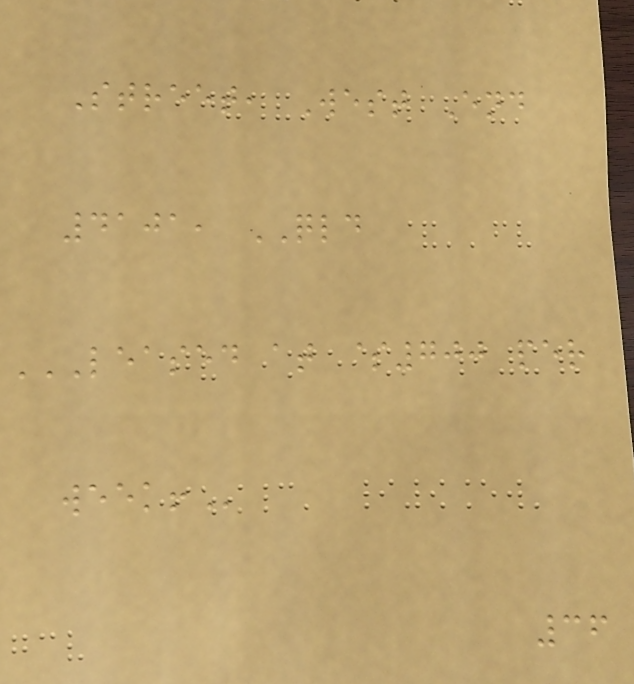Street, West End
4101, QLD
LEASED AT $700 PER
WEEK!
36
